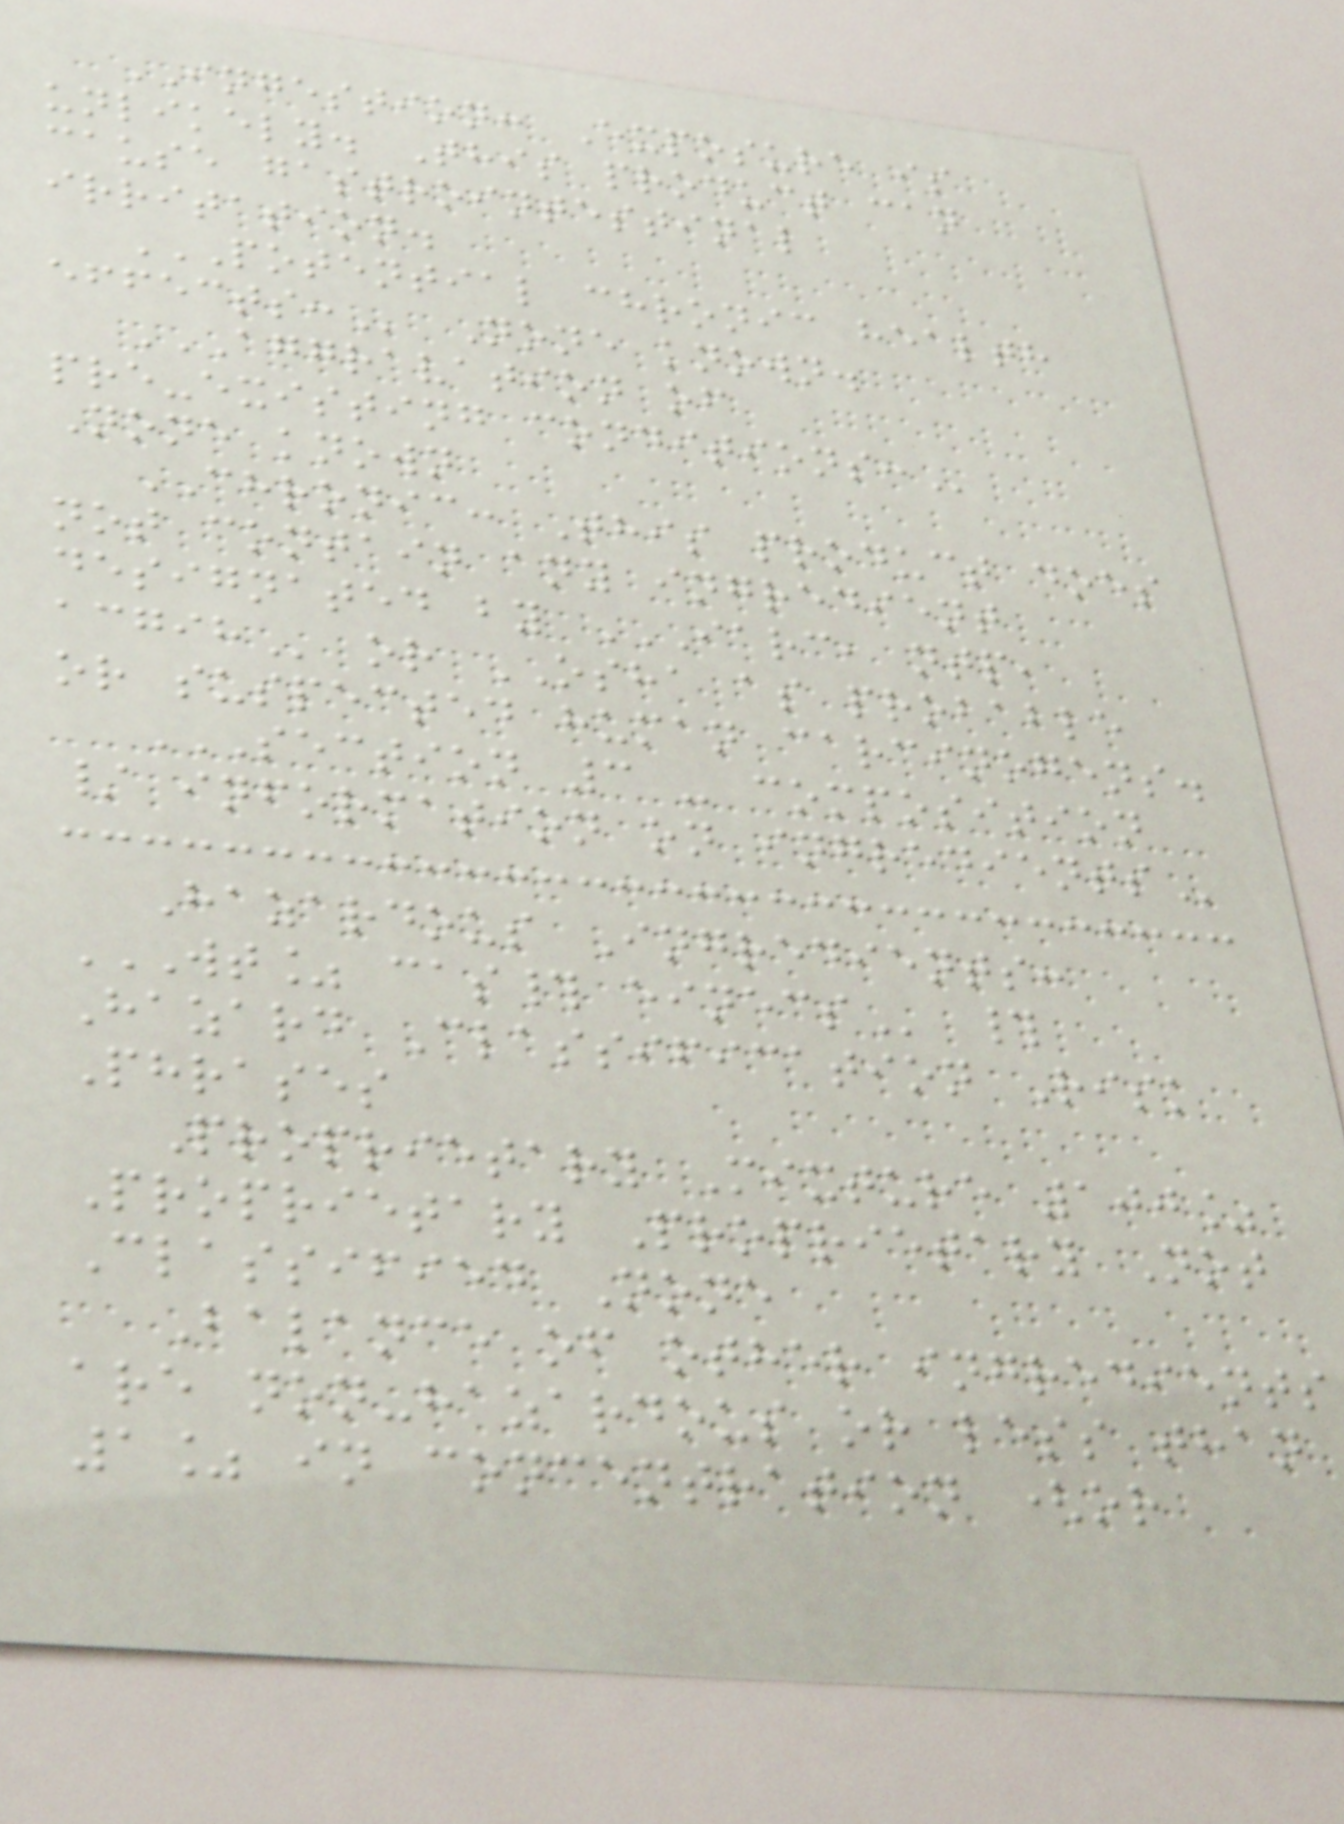INGESTION: Exposure is
unlikely. This product can
cause gastrointestinal
irritation.
POTENTIAL CHRONIC HEALTH
EFFECTS: None known.
AGGRAVATION OF
PRE-EXISTING CONDITIONS:
None known
CHRONIC: This product does
not contain any ingredient
designated by IARC, NTP,
ACGIH or OSHA as probable
or suspected human carcinogens.
SECTION 3 - COMPOSITION
/ INFORMATION ON INGREDIENTS
Hazardous Ingredients:
WT% CAS# EINECS #
Hazard Classification Risk
Phrases
Proprietary Mixture 100%
Proprietary Proprietary Not
Classified None
Balance of other ingredients
are non-hazardous or less than
1% in concentration (or
